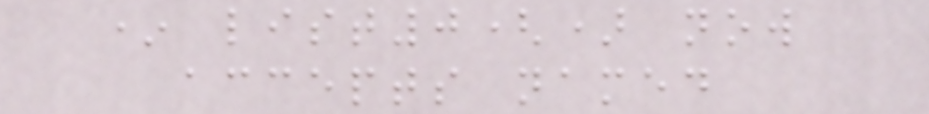* list0() now
accepts named
